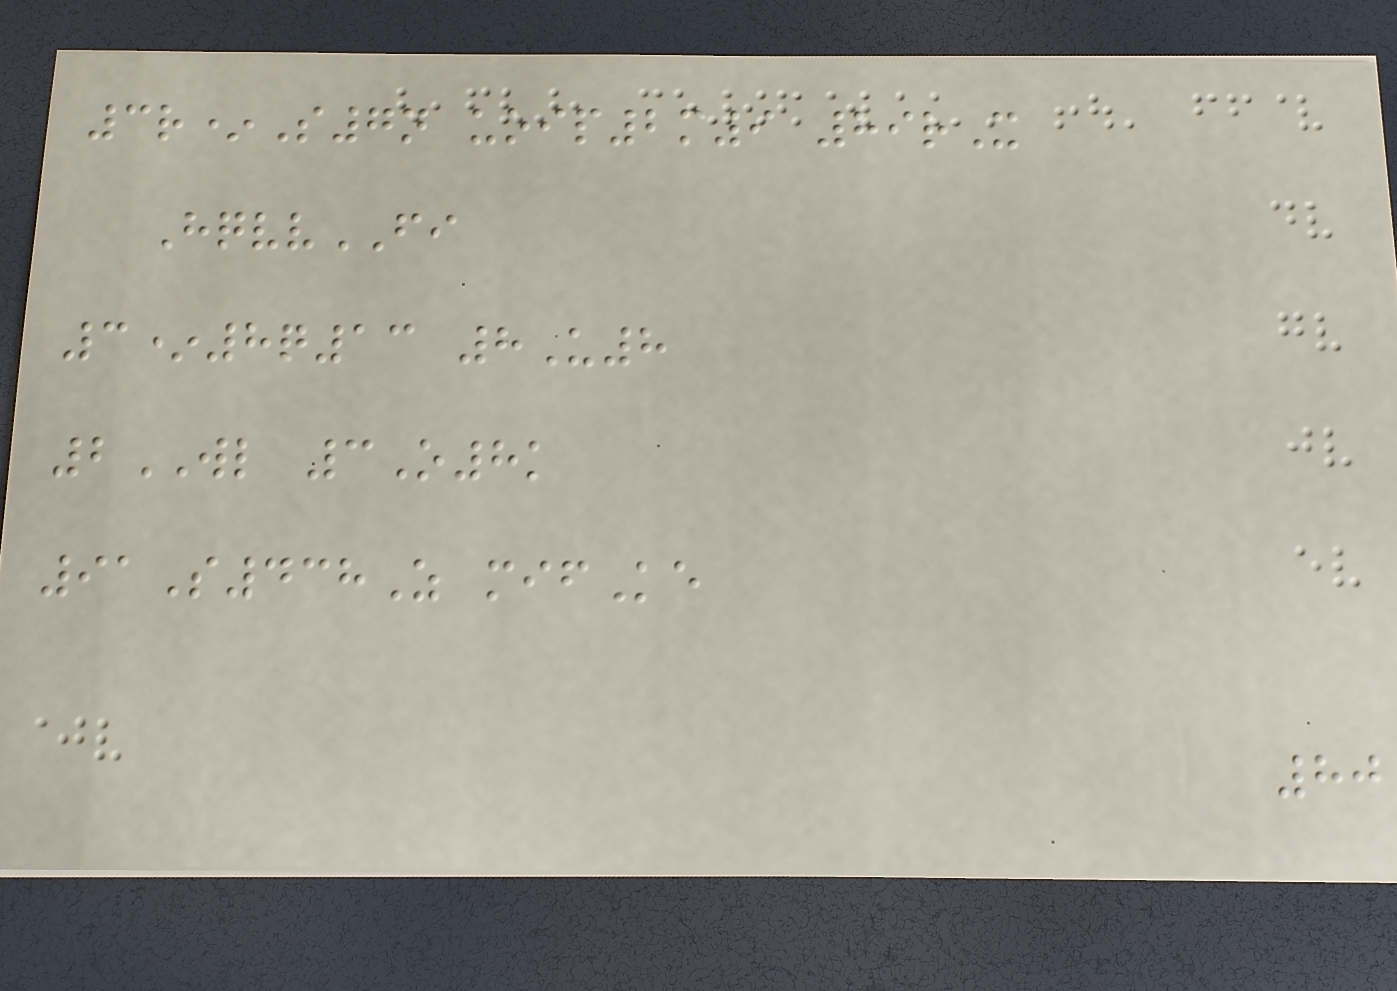3r*S7n uoip2m9 89rX
HqvvFI
3*8q13 8U8
2WL 3O8k
91S438Z mifKe
80
